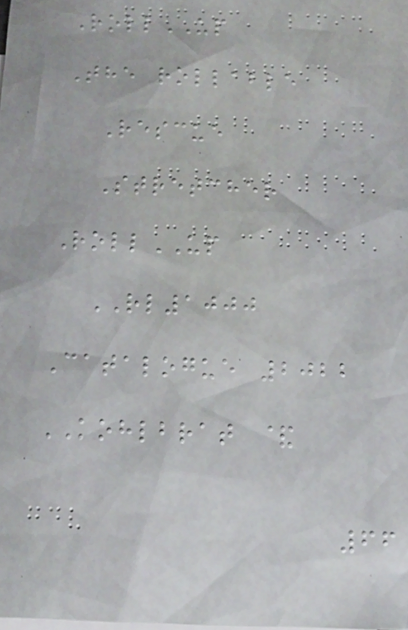RollUP
The rollable
Rescue
Stretcher
RollUP
RL1000
Catalogue 2022
KOHLBRAT &
66
